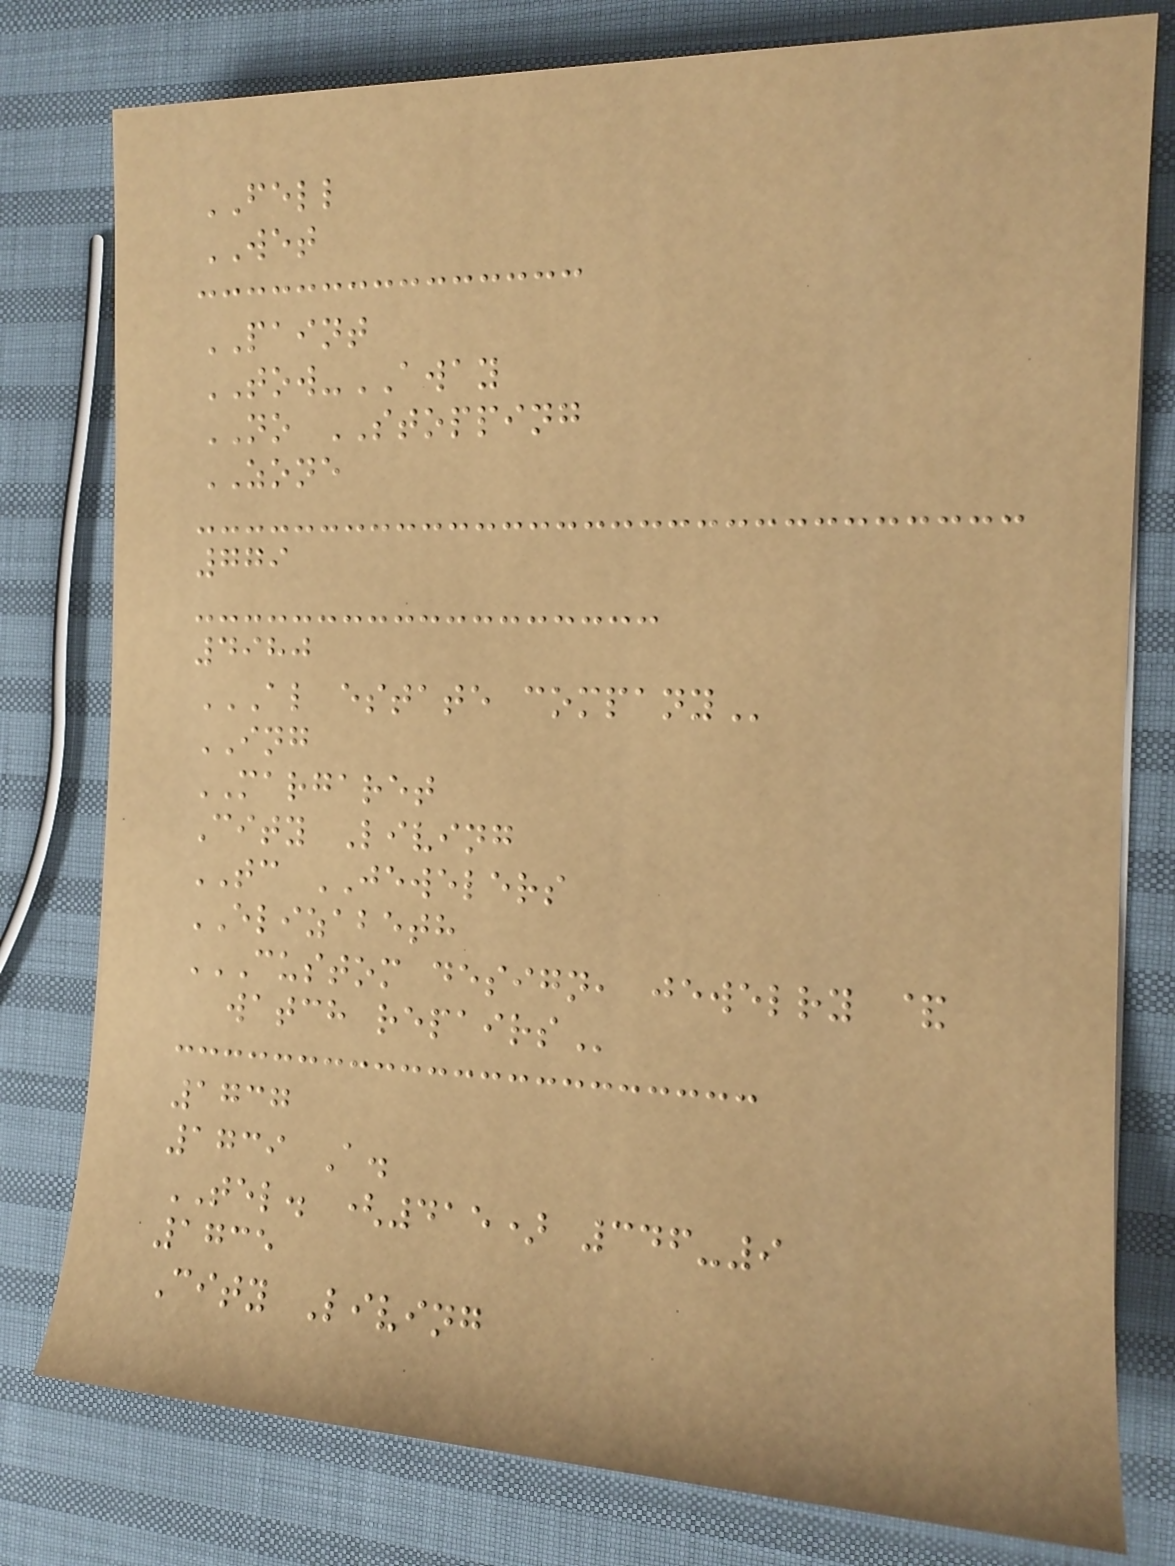FELL
WET
PAINT
TOW-AWAY
NO STOPPING
ZONE
779
4980
AL ESTATE COMPANY
ING
MARGARET
City Living
TC JEWELERS
ELIZABETH
CUSTOM DESIGN, JEWELRY &
WATCH REPAIRS
1737
1739 A.
TEL. (415) 346-9
1735
City Living
